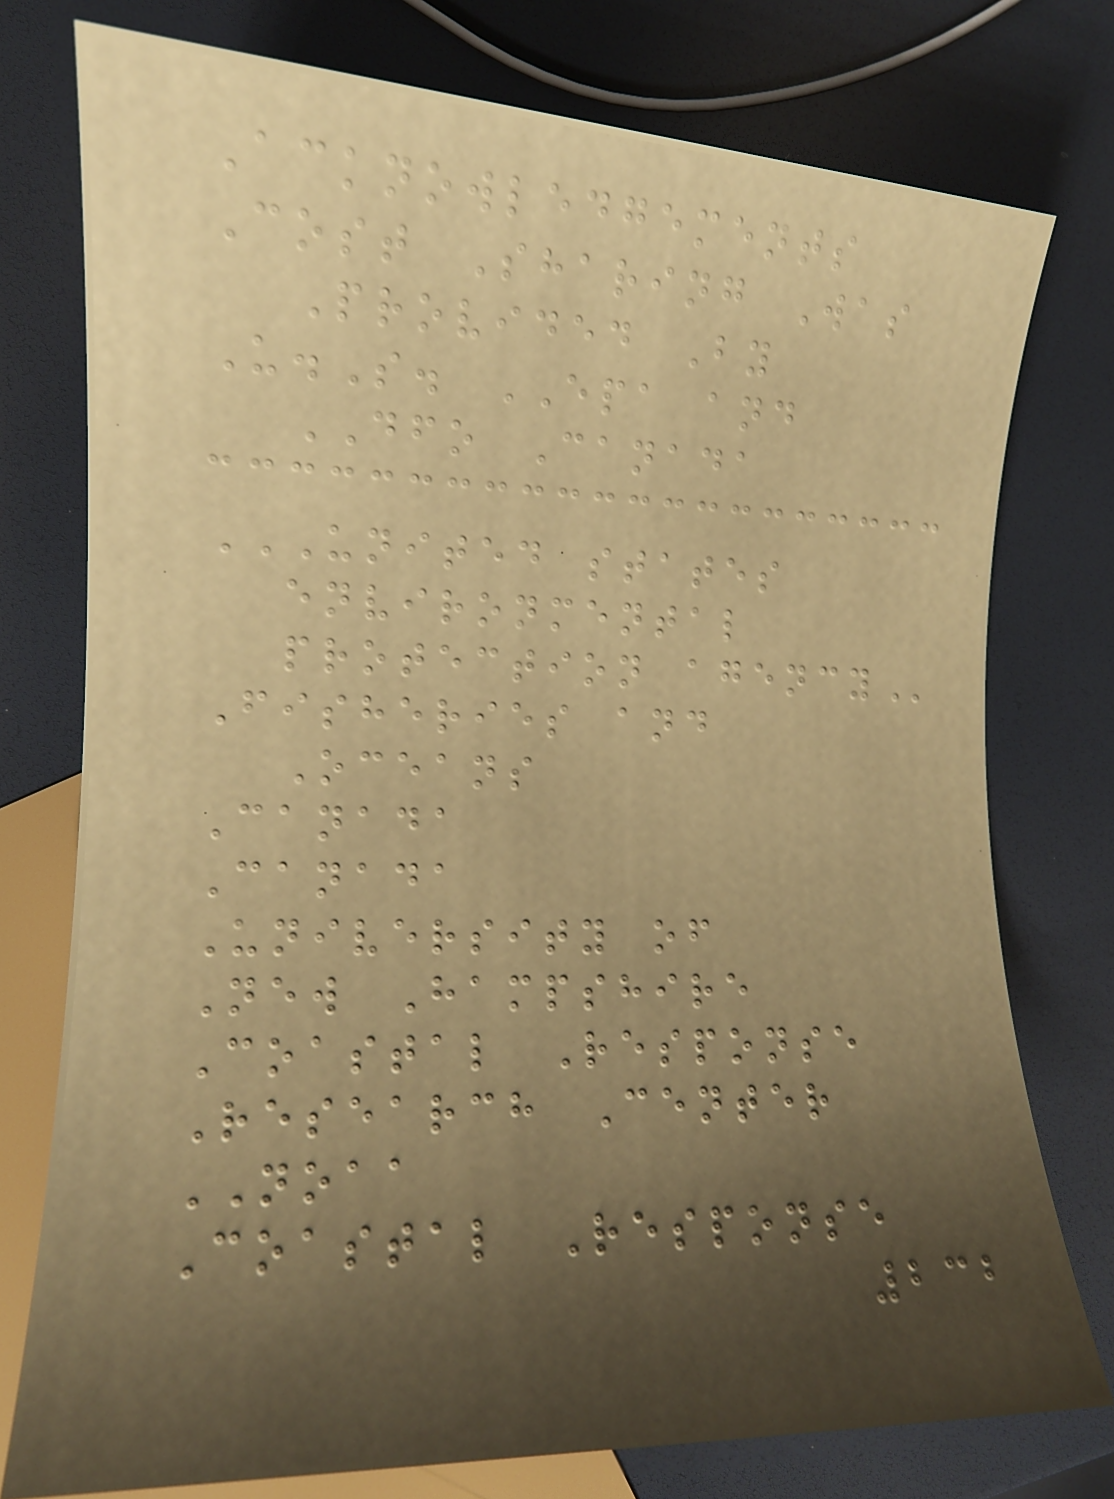Acknowledgements
Cost Sharing Was
Provided By
U.S. EPA and
DFO Canada
UNITED STATES
ENVIRONMENTAL
PROTECTION AGENCY
Fisheries and
Oceans
Canada
Canada
University of
New Hampshire
Coastal Response
Research Center
NOAA
Coastal Response
232
